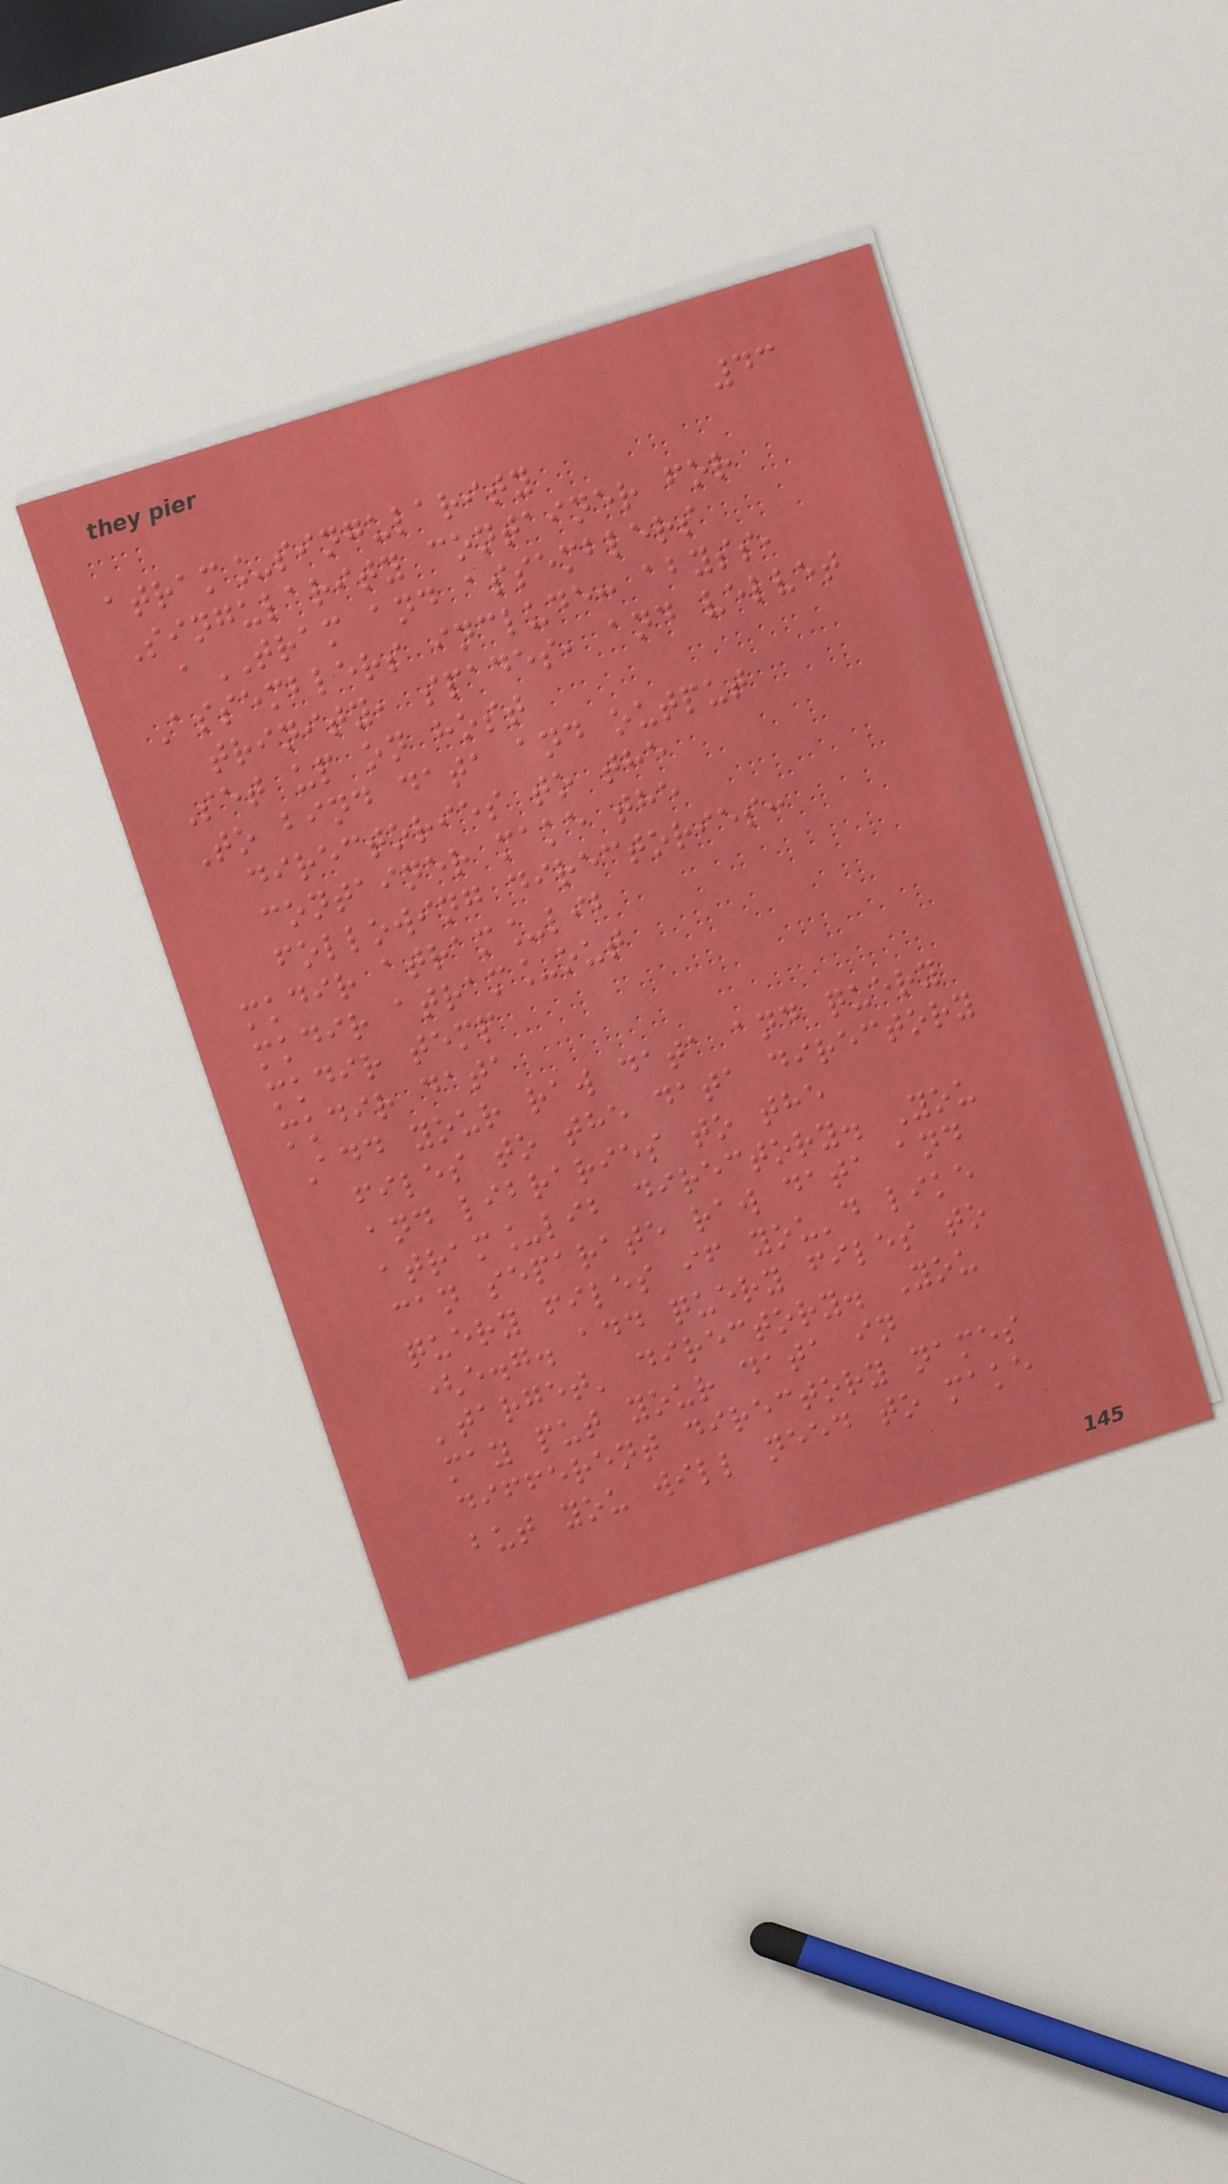43
atram_singularity
Singularity container for
aTRAM and assemblers
Assemblers include: abyss,
trinity, spades, and velvet
Set up on host
To bind data and output
directories to the
container make the
following directories:
mkdir atram_lib
mkdir atram_out
mkdir temp
mkdir data
Add your raw data and query
files to the data directory
and libraries to the
atram_lib directory. You
can separate raw data and
query files if you'd like
(e.g. add query files to
'target' directory. You
may put your data in
different directory names
but you will need to make
